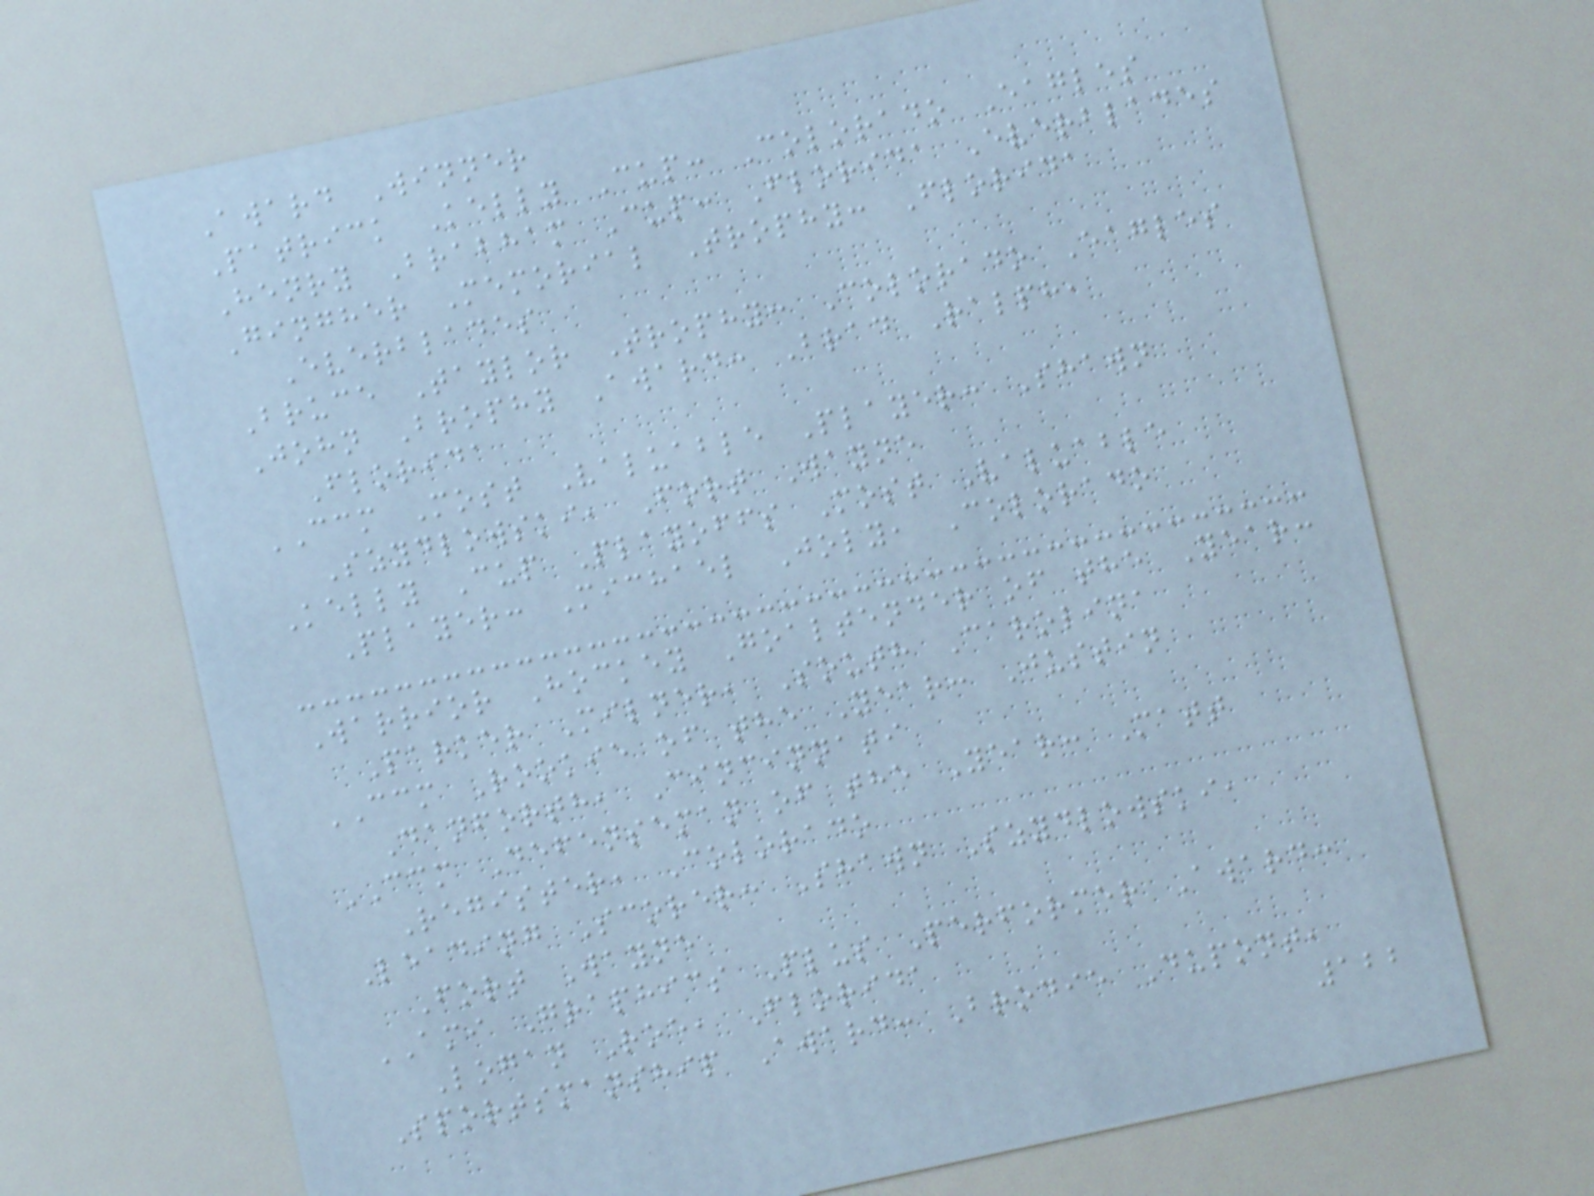Award Winner
Patrick Kelly Cup: Colorado Eagles
Henry Brabham Cup: Florida Everblades
Gingher Memorial Trophy: Florida
Everblades
Bruce Taylor Trophy: Colorado Eagles
John Brophy Award: Brad Ralph,
Florida
CCM Most Valuable Player: Shawn
Szydlowski, Fort Wayne
Kelly Cup Playoffs Most Valuable
Player: Michael Joly, Colorado
Warrior Hockey Goaltender of the Year:
Parker Milner, South Carolina
CCM Rookie of the Year: Justin
Danforth, Cincinnati
CCM Defenseman of the Year: Matt
Register, Colorado
Leading Scorer: Shawn Szydlowski,
Fort Wayne
AMI Graphics Plus Performer Award:
Logan Roe, Florida
Sportsmanship Award: Brodie Dupont,
122
